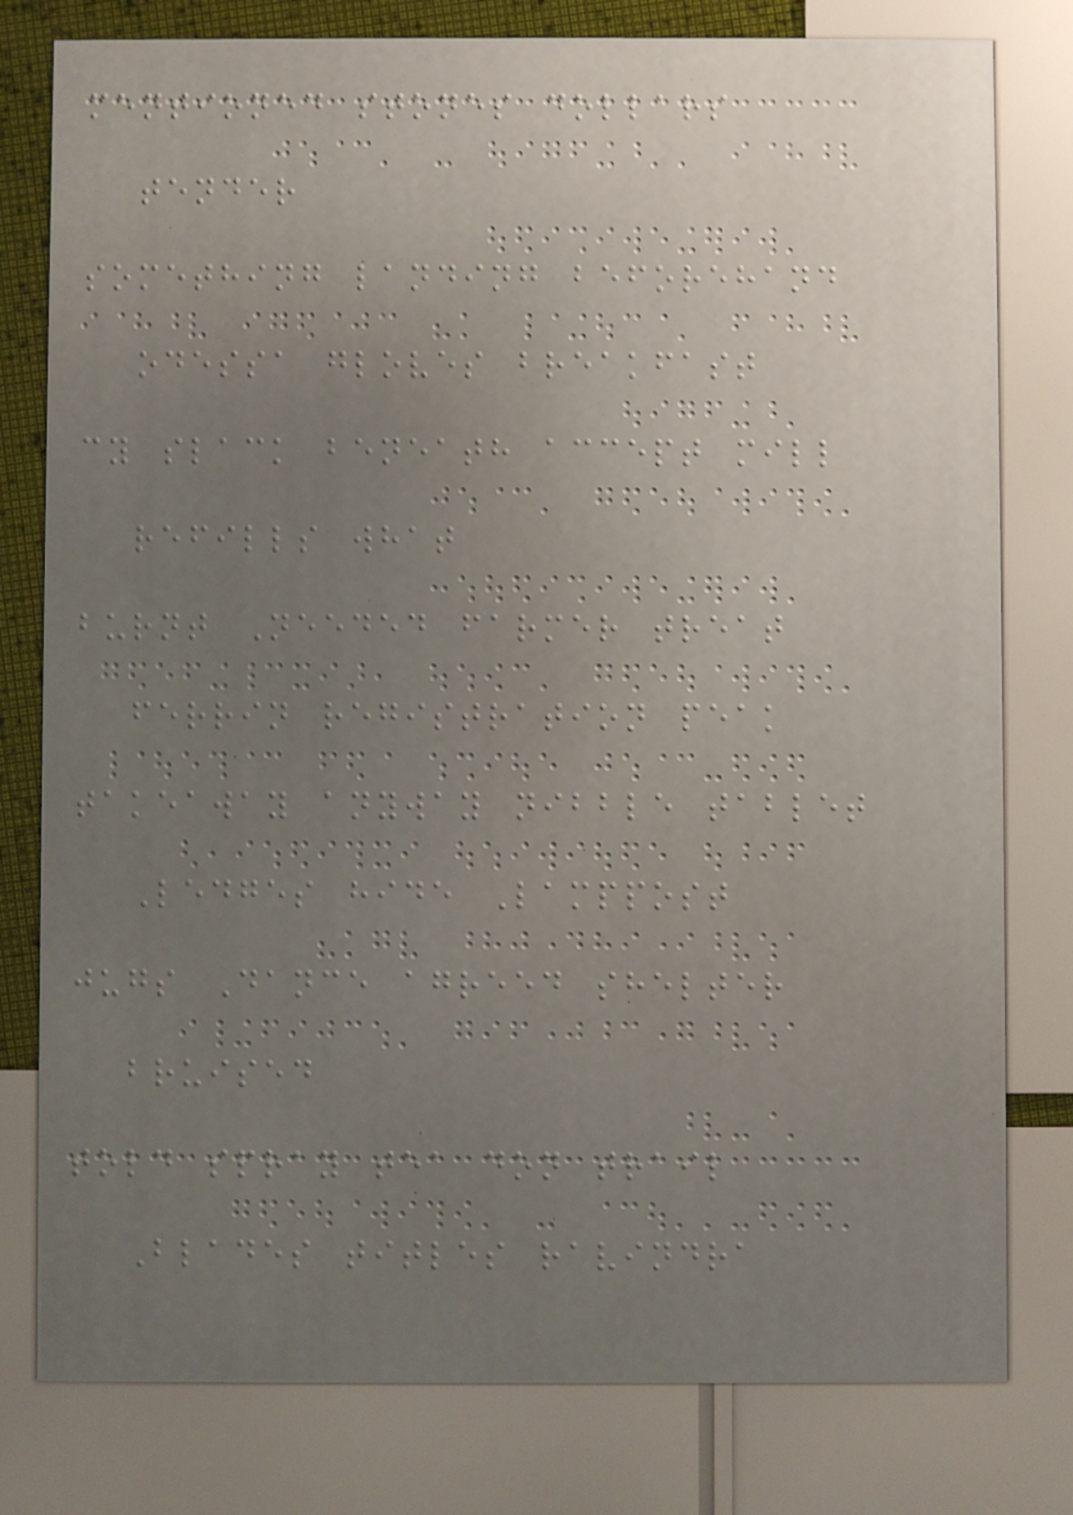mentioned stones dollars
tender
something landing beforehand
odessa gloves breakfast
cy slack beneath accept mill
refills what
burnt Needed farmer treat
ferrin registration peak
takeaway anyway nibble tablet
Ledges hide Lamppost
jugs Dance agreed shelter
bruised
told spray tea don trail
Blades titles ravindra
